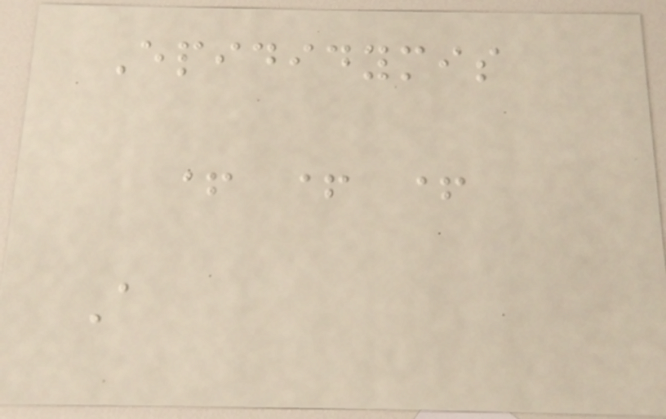Epididymis
+ + +
A
